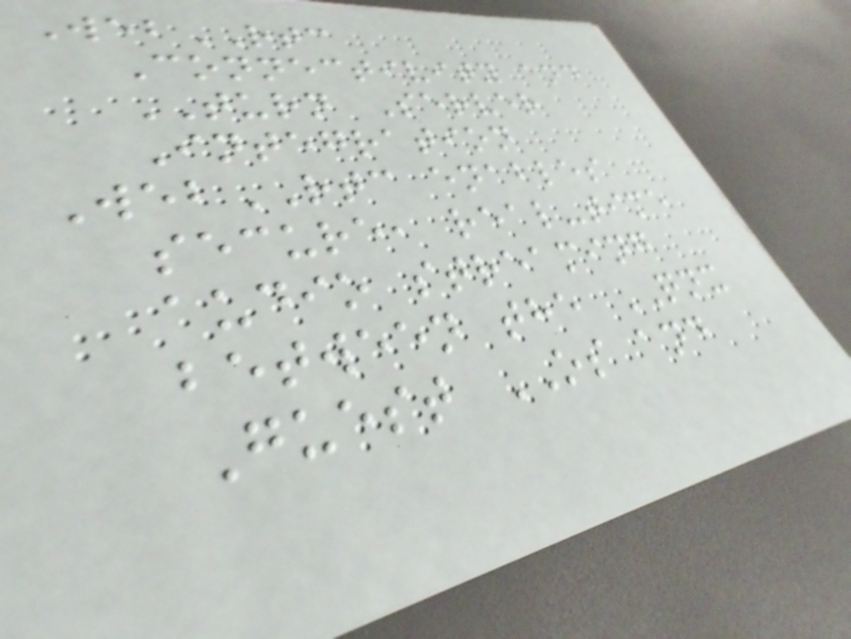WebRTC
Connectivity and
TURN Server
Integration
WebRTC enables
secure, real-time
audio streaming
between the QNX
Guest OS and
